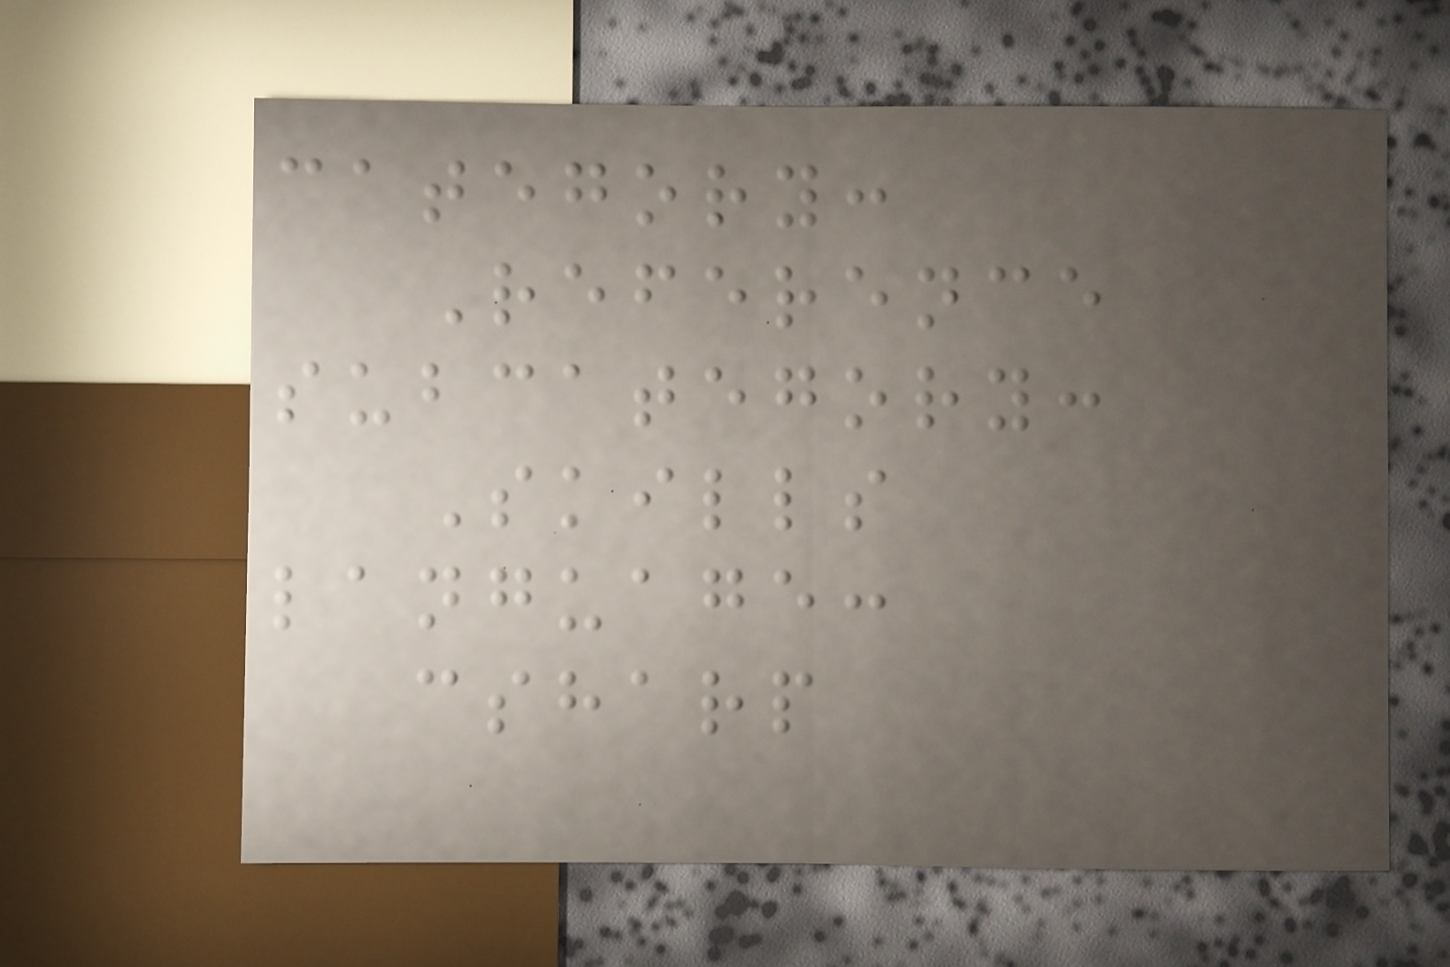category:
Reference
subcategory:
Skills
language:
csharp
